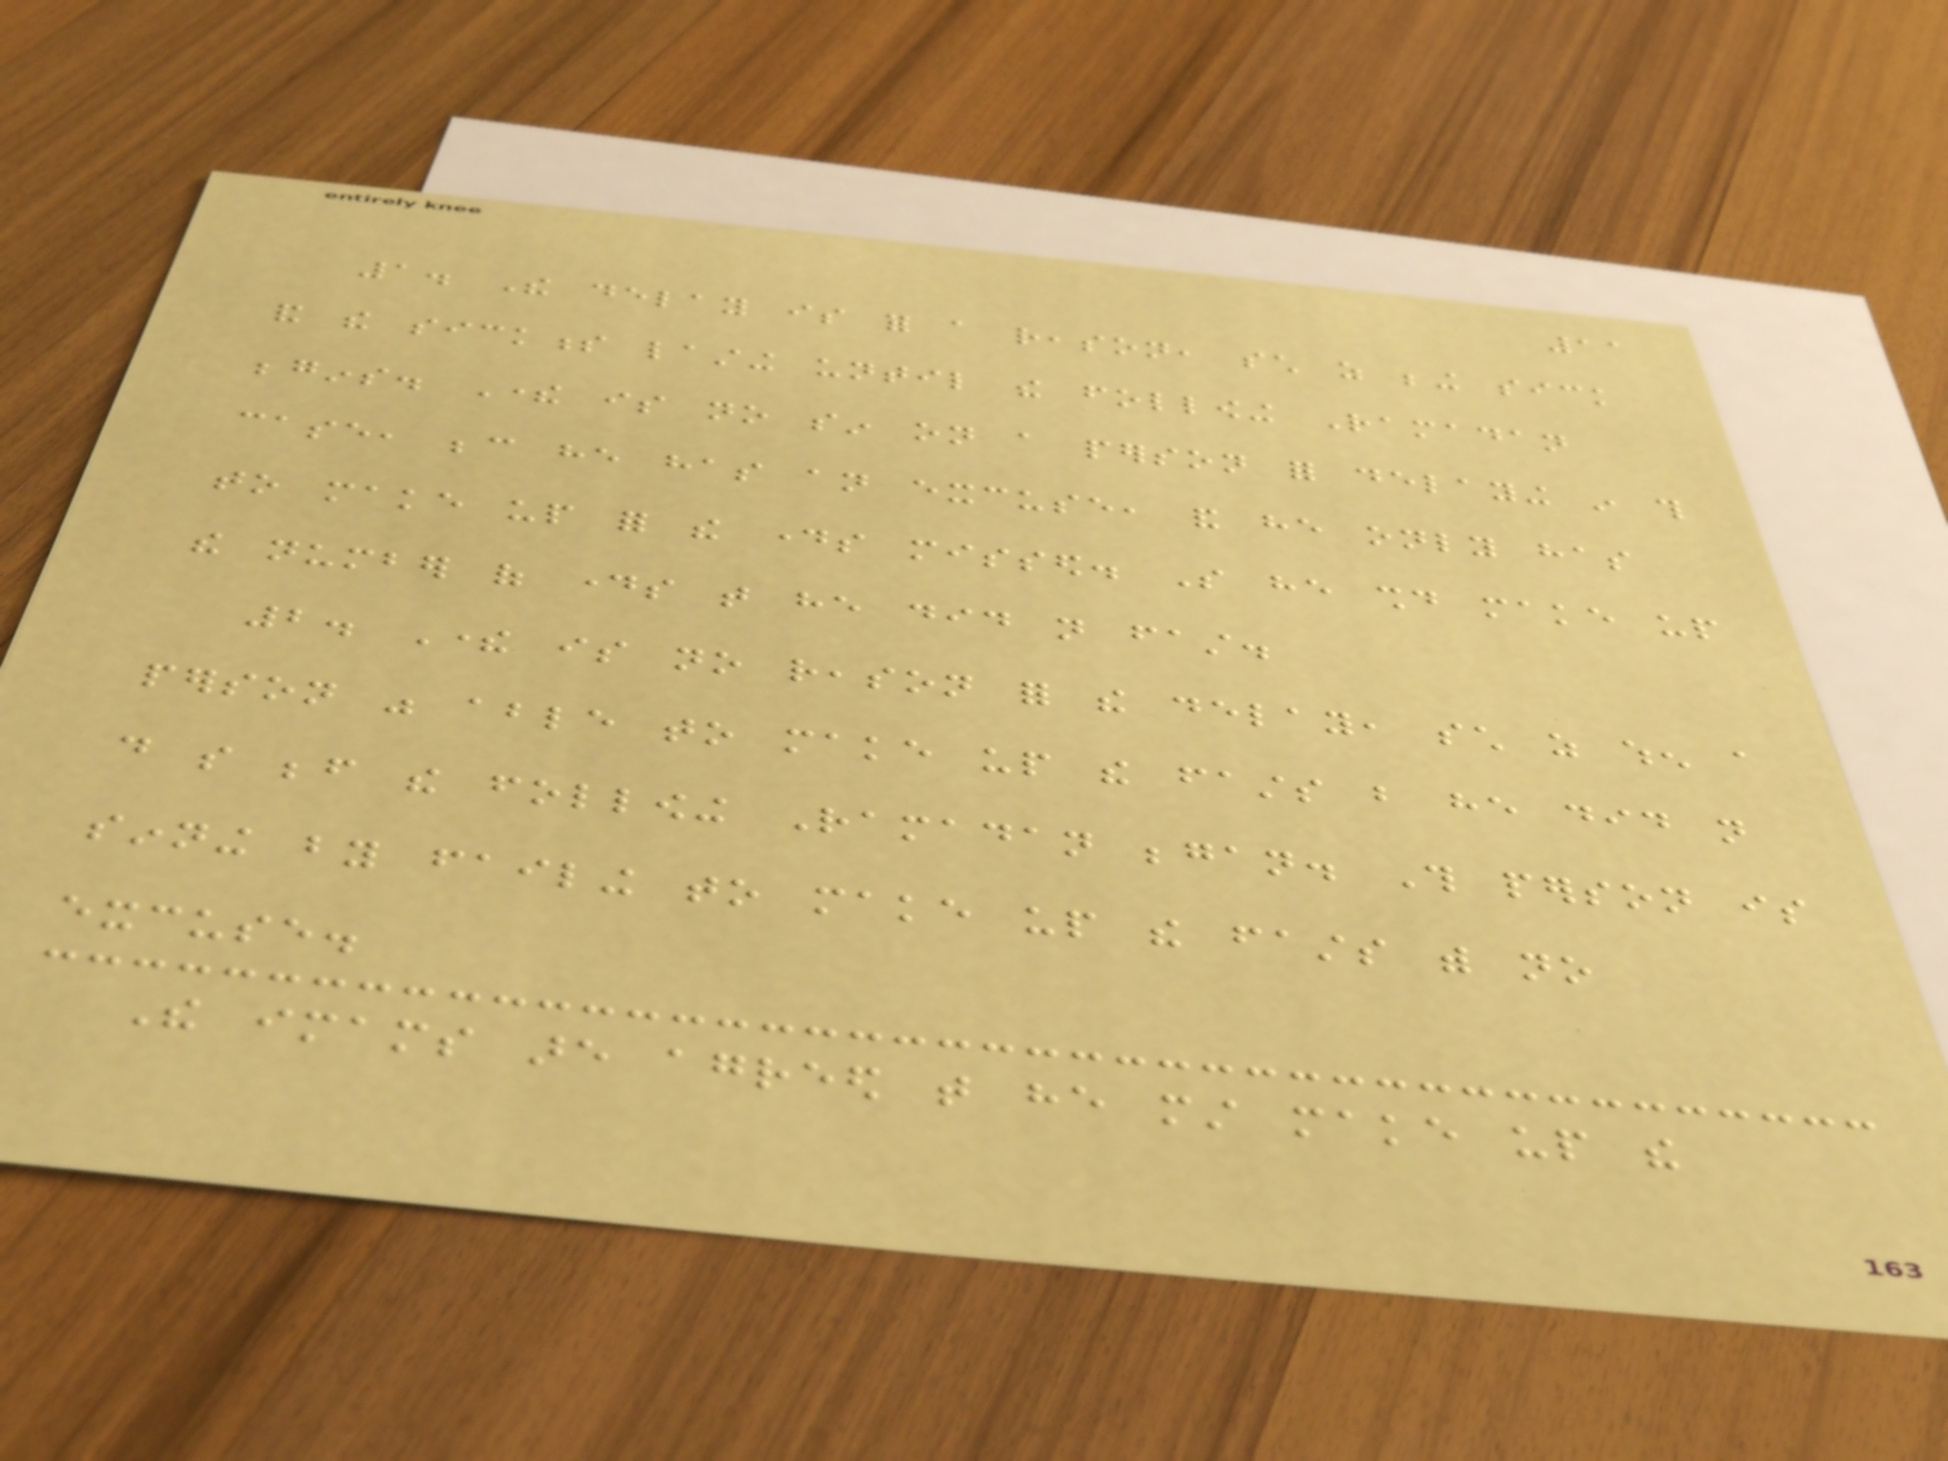11
1. The delay is for a reason, such as being sick
and the sickness lasting until the following Ramadan
begins. There is no sin on a person for delaying in this
case, because he has an excuse, and he only has
to make up for the days missed. So he should make up
the number of days that he did not fast.
2. There is no reason for the delay, such as when a
person was able to make up the fasts but he did not
do so before the following Ramadan began. This person is
sinning by failing to make up the fasts with no
excuse.
The imams are agreed that he must make up the
